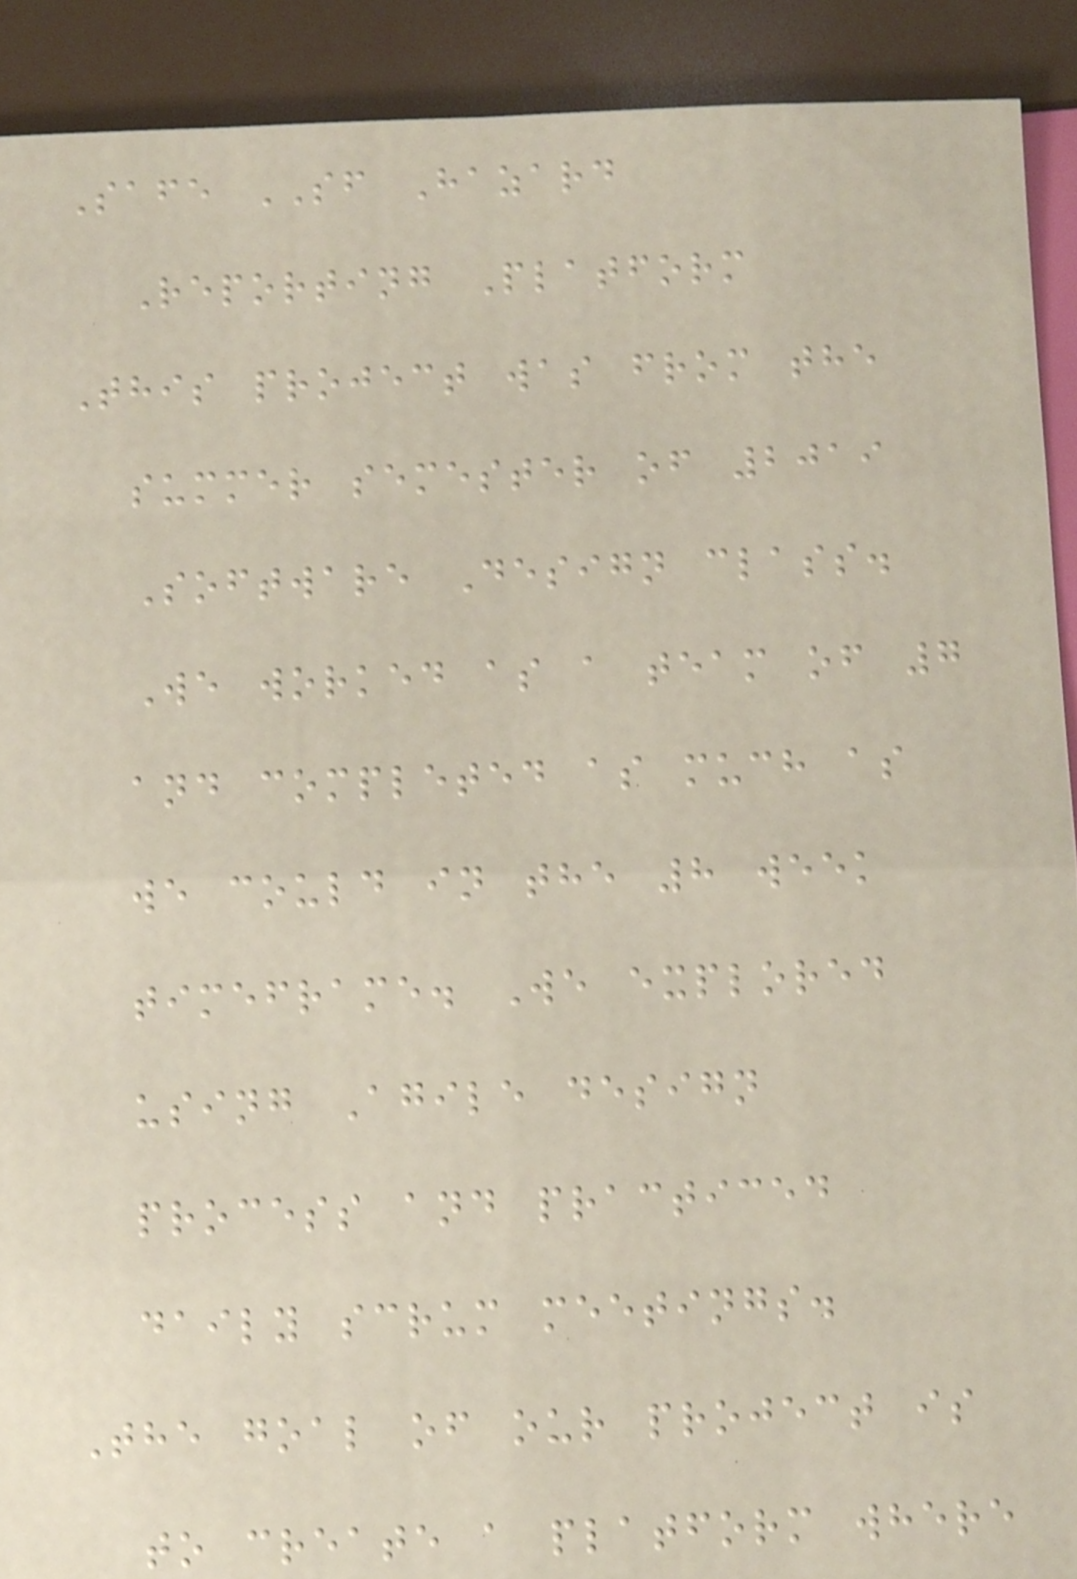Safe SF Hazard
Reporting Platform
This project was from the
summer semester of 2019
Software Design class.
We worked as a team of 7
and completed as much as
we could in the 8 week
timeframe. We explored
using Agile design
process and practiced
daily scrum meetings.
The goal of our project is
to create a platform where
